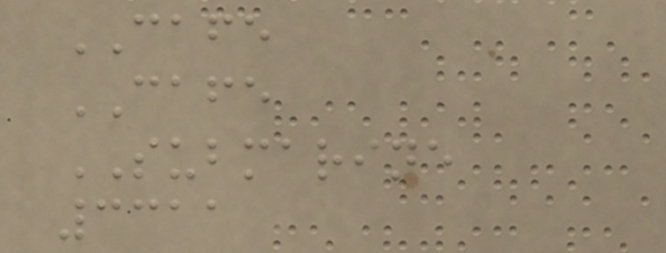CAFE
CAFE
SUBMARINE
3311
